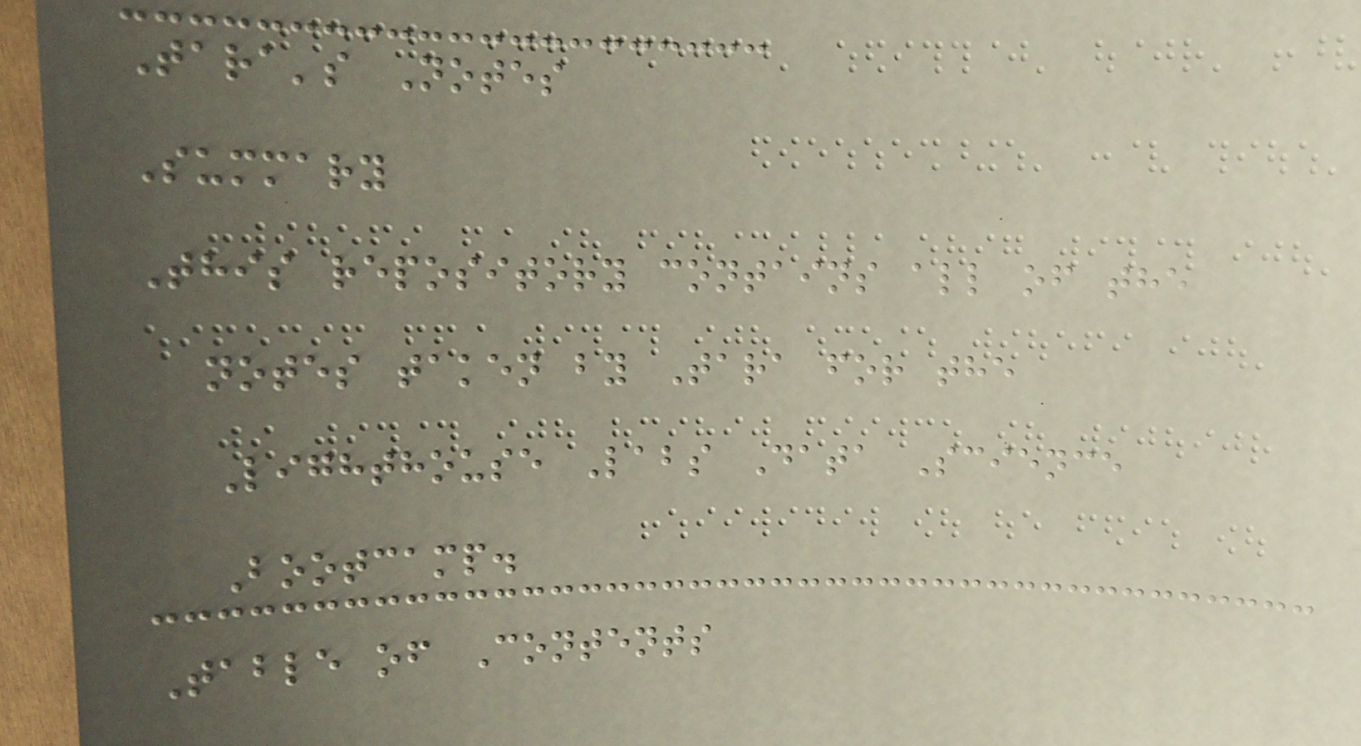Tara's Notes
Summary
This repository contains all of the
notes taken by Tara for the
Lighthouse Labs Data Science
Bootcamp.
Table of Contents
